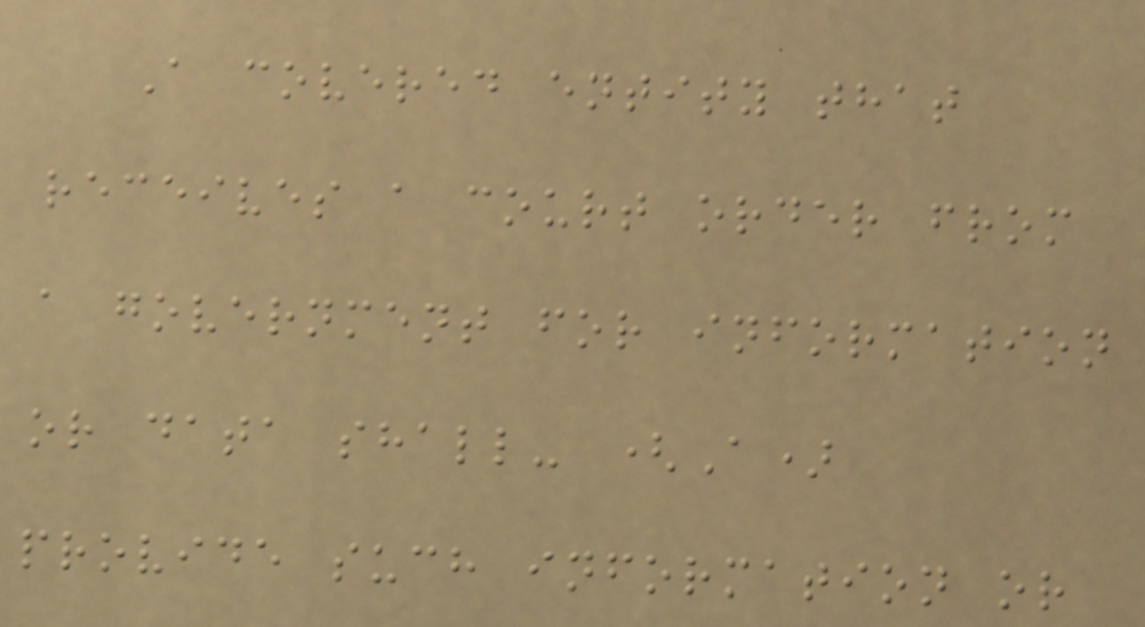A covered entity that
receives a court order from
a government for information
or data shall- (A)
provide such information or
